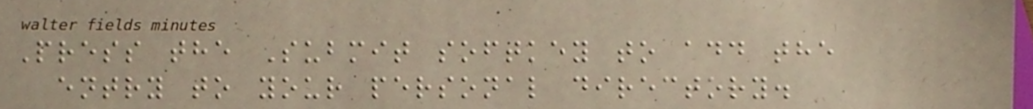Press the Submit softkey to add the
entry to your personal directory.
